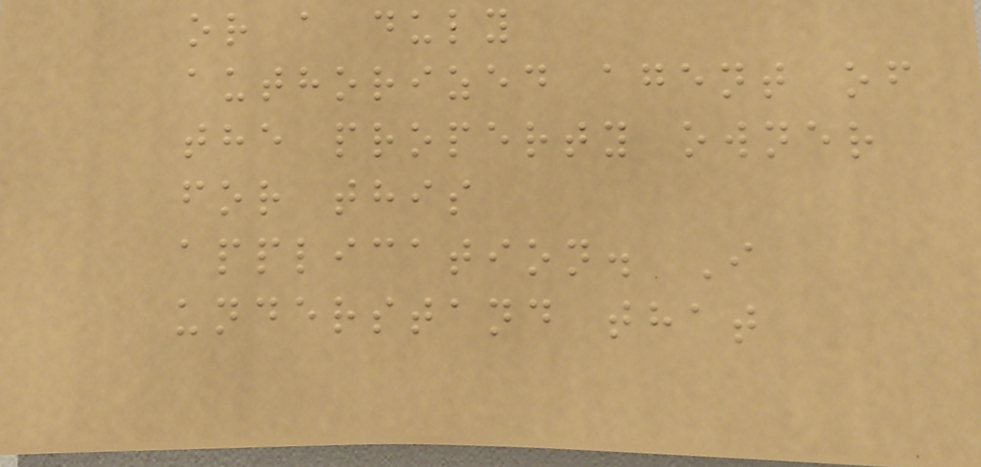or a duly
authorized agent of
the property owner
for this
application. I
understand that
